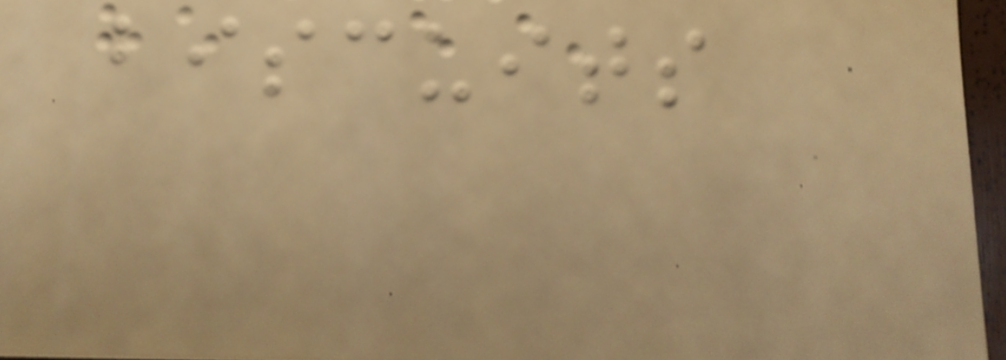biscuits
